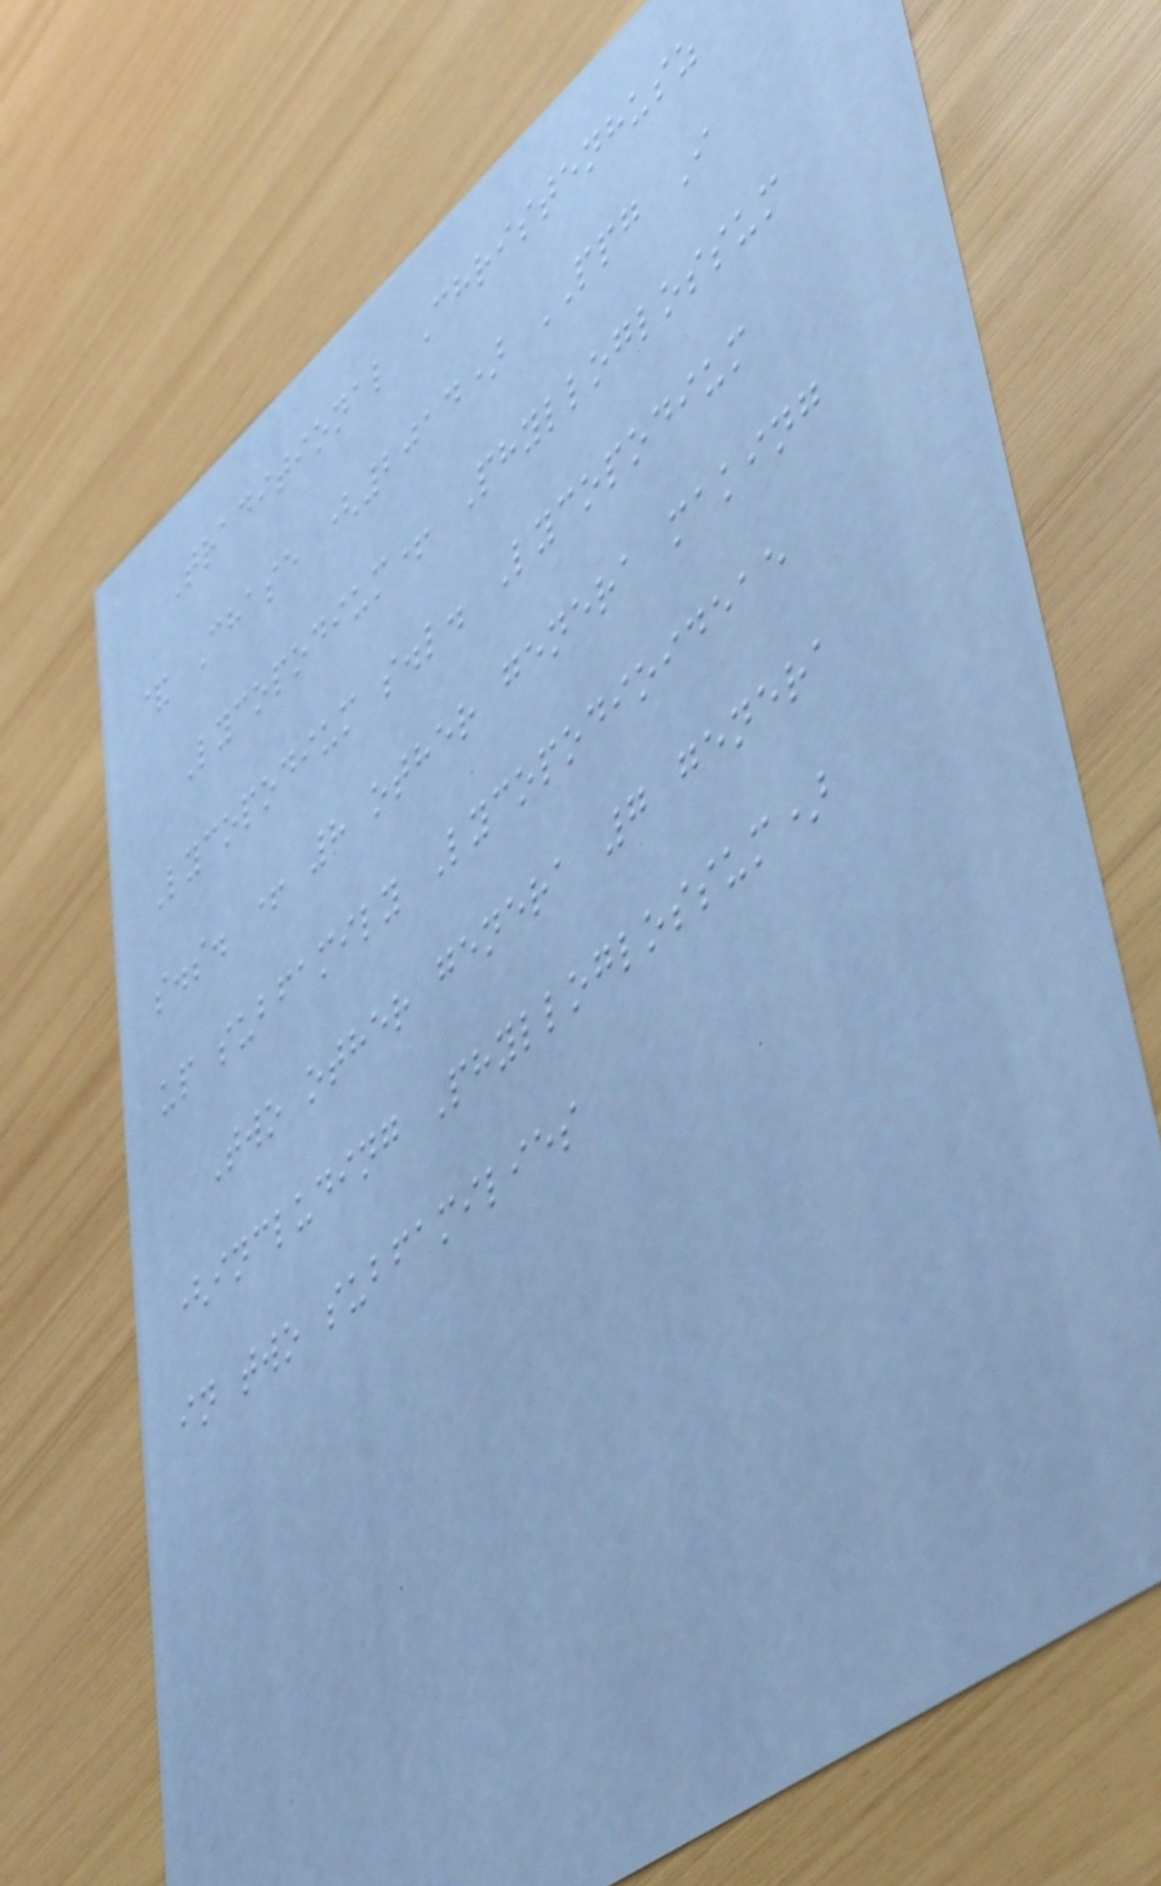Traditional Christenhusz
& Chase (2014) PPG I
Lycopodium+ Phylloglossum
Lycopodium s.l. Lycopodium
s.s. + 8 other genera making
up subfamily Lycopodioideae
Two other genera 7 genera
(including Phylloglossum)
in two subfamilies
